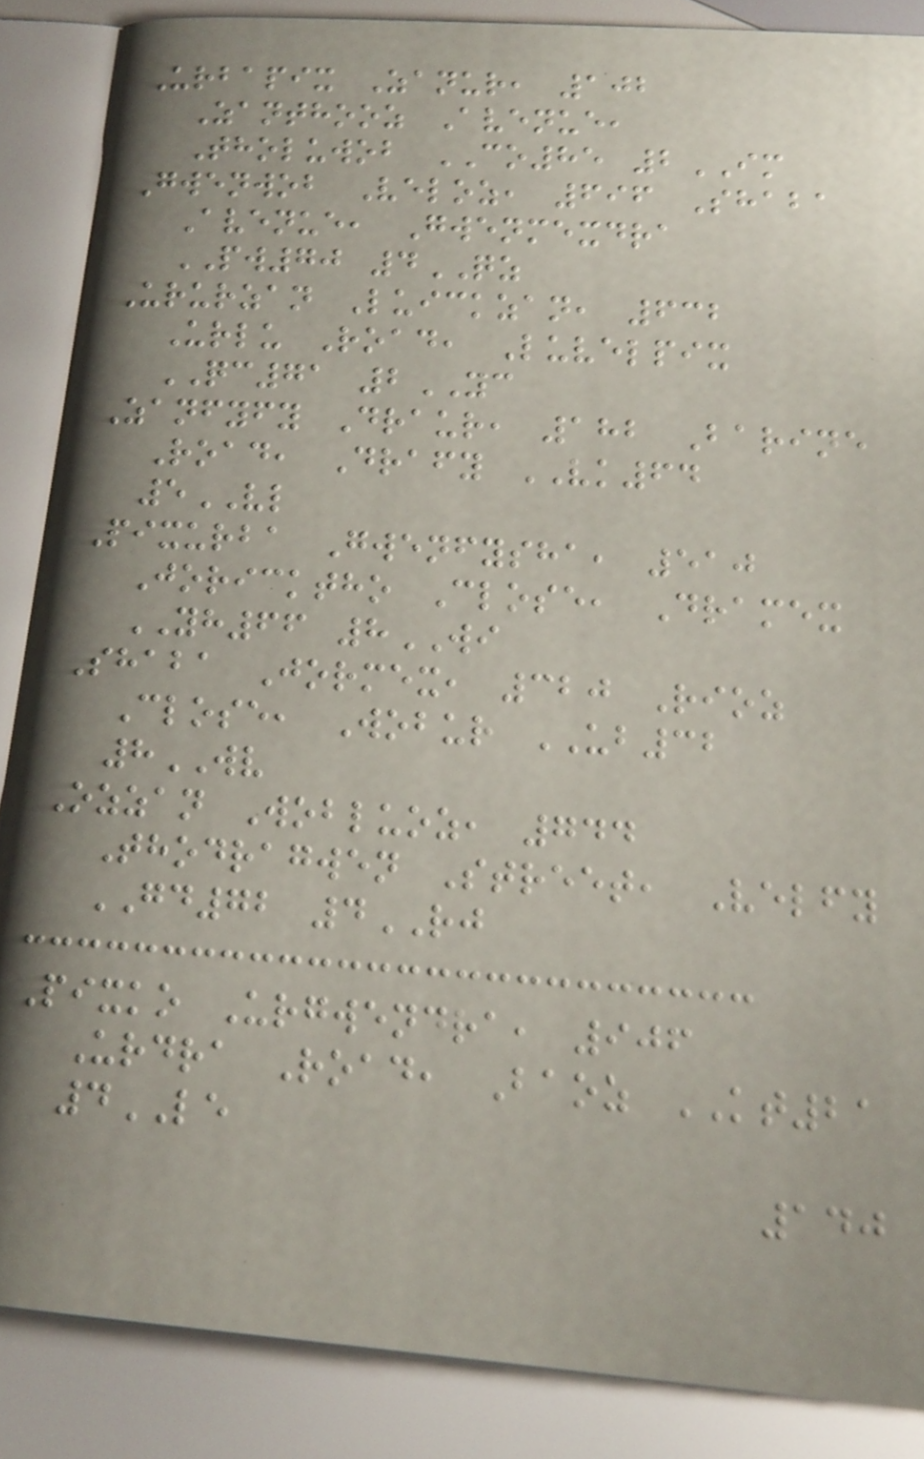Urbapix Zanur, 102
Zanthooz Avenue,
Tholuwob CO85 2IM
Gwenwob Veloz, 696 Shaba
Avenue, Gwenmexdra
PW70 4QZ
Ururzan Luickzan, 632
Urlu Road, Luvelpix
QC71 2YC
Zanfyfy Draur, 182 Barine
Road, Drafy VK64
5VL
Pixurba Gwenfysha, 510
Joricktho Close, Dramex
YH66 8WI
Shaba Jormex, 320 Rioz
Close, Wobur UB32
8WV
Ozzan Wobluoz, 744
Thodragwen Street, Velfy
GD72 4RJ
Pixko Urgwendra, 906
Urdra Road, Baoz KT21
4LE
140
